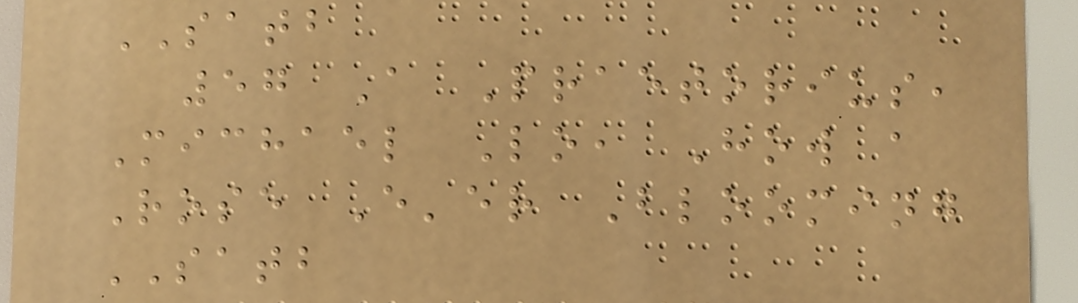SATB
57 A Praetorius,
Michael Lo, How a
Rose E'er Blooming
SATB
